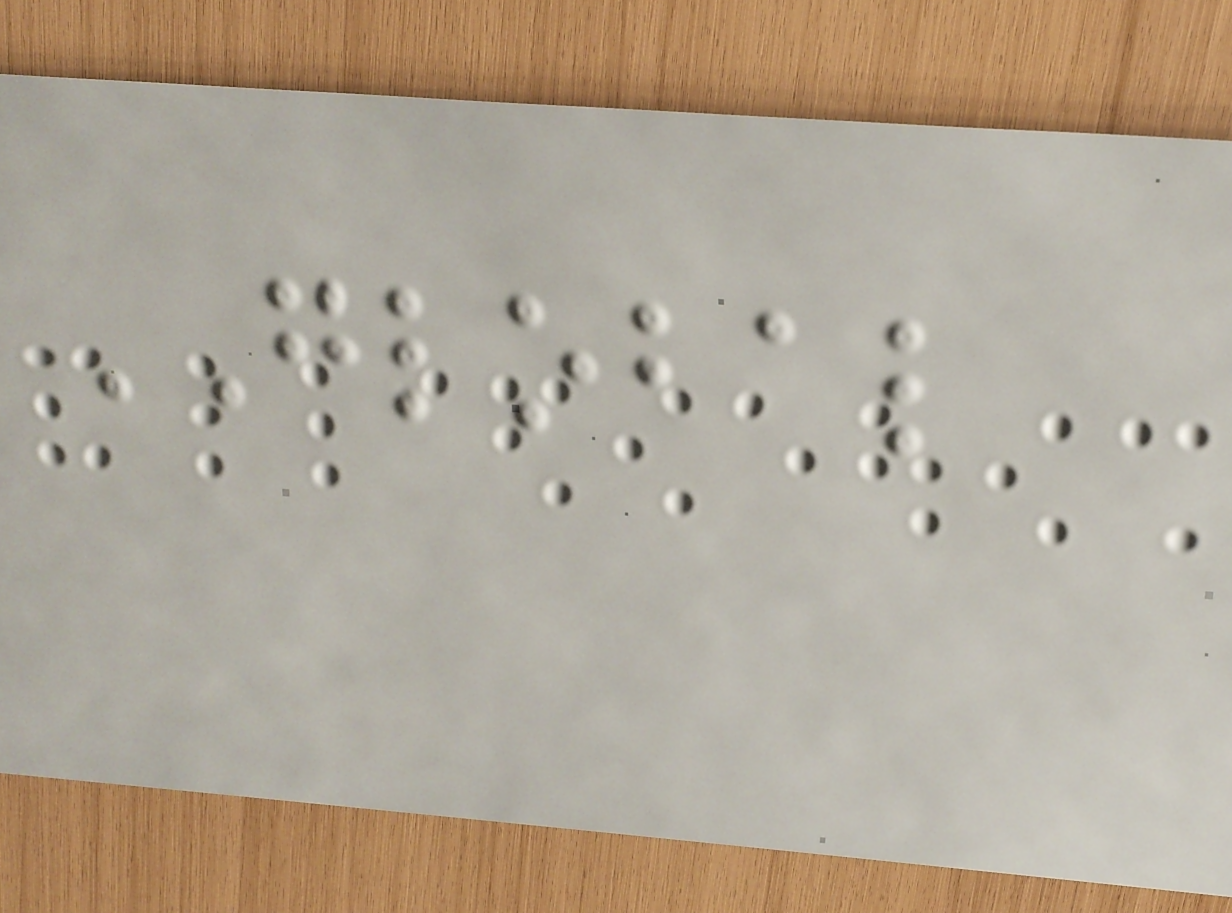GLOBAL
